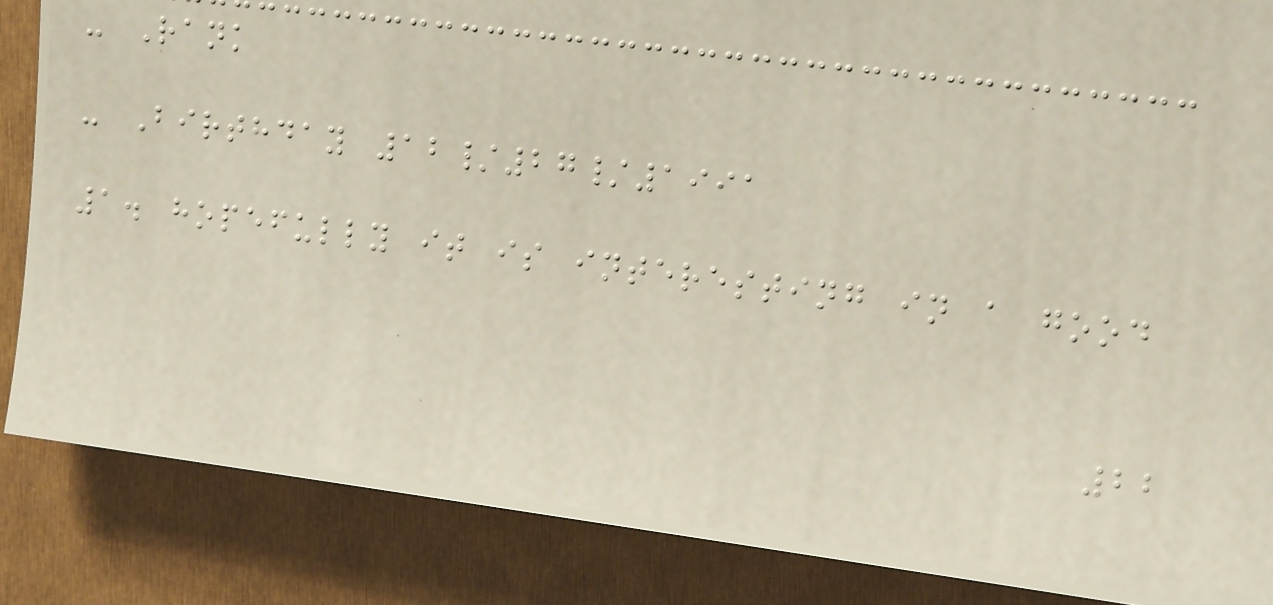- Rank
- Birthday 12/27/1991
1. hopefully it is interesting in a good
22
